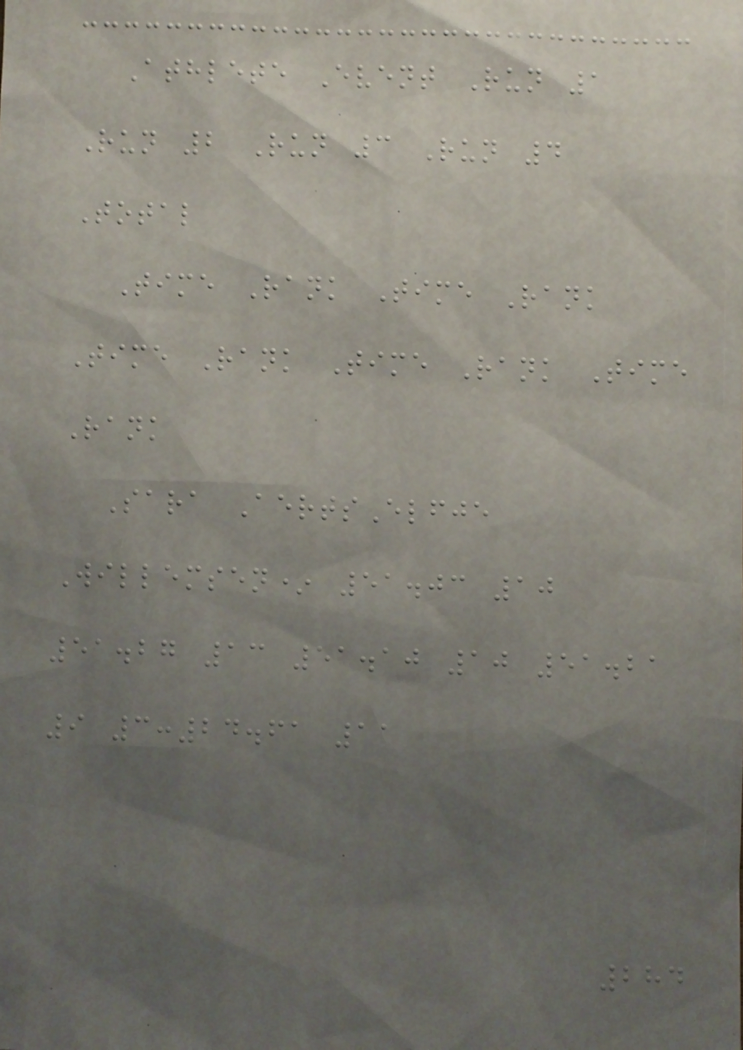Athlete Event Run 1
Run 2 Run 3 Run 4
Total
Time Rank Time Rank
Time Rank Time Rank Time
Rank
Sara AertsElfje
Willemsen* 51.03 10
51.27 13 51.10 10 51.21
9 3:24.61 11
284
